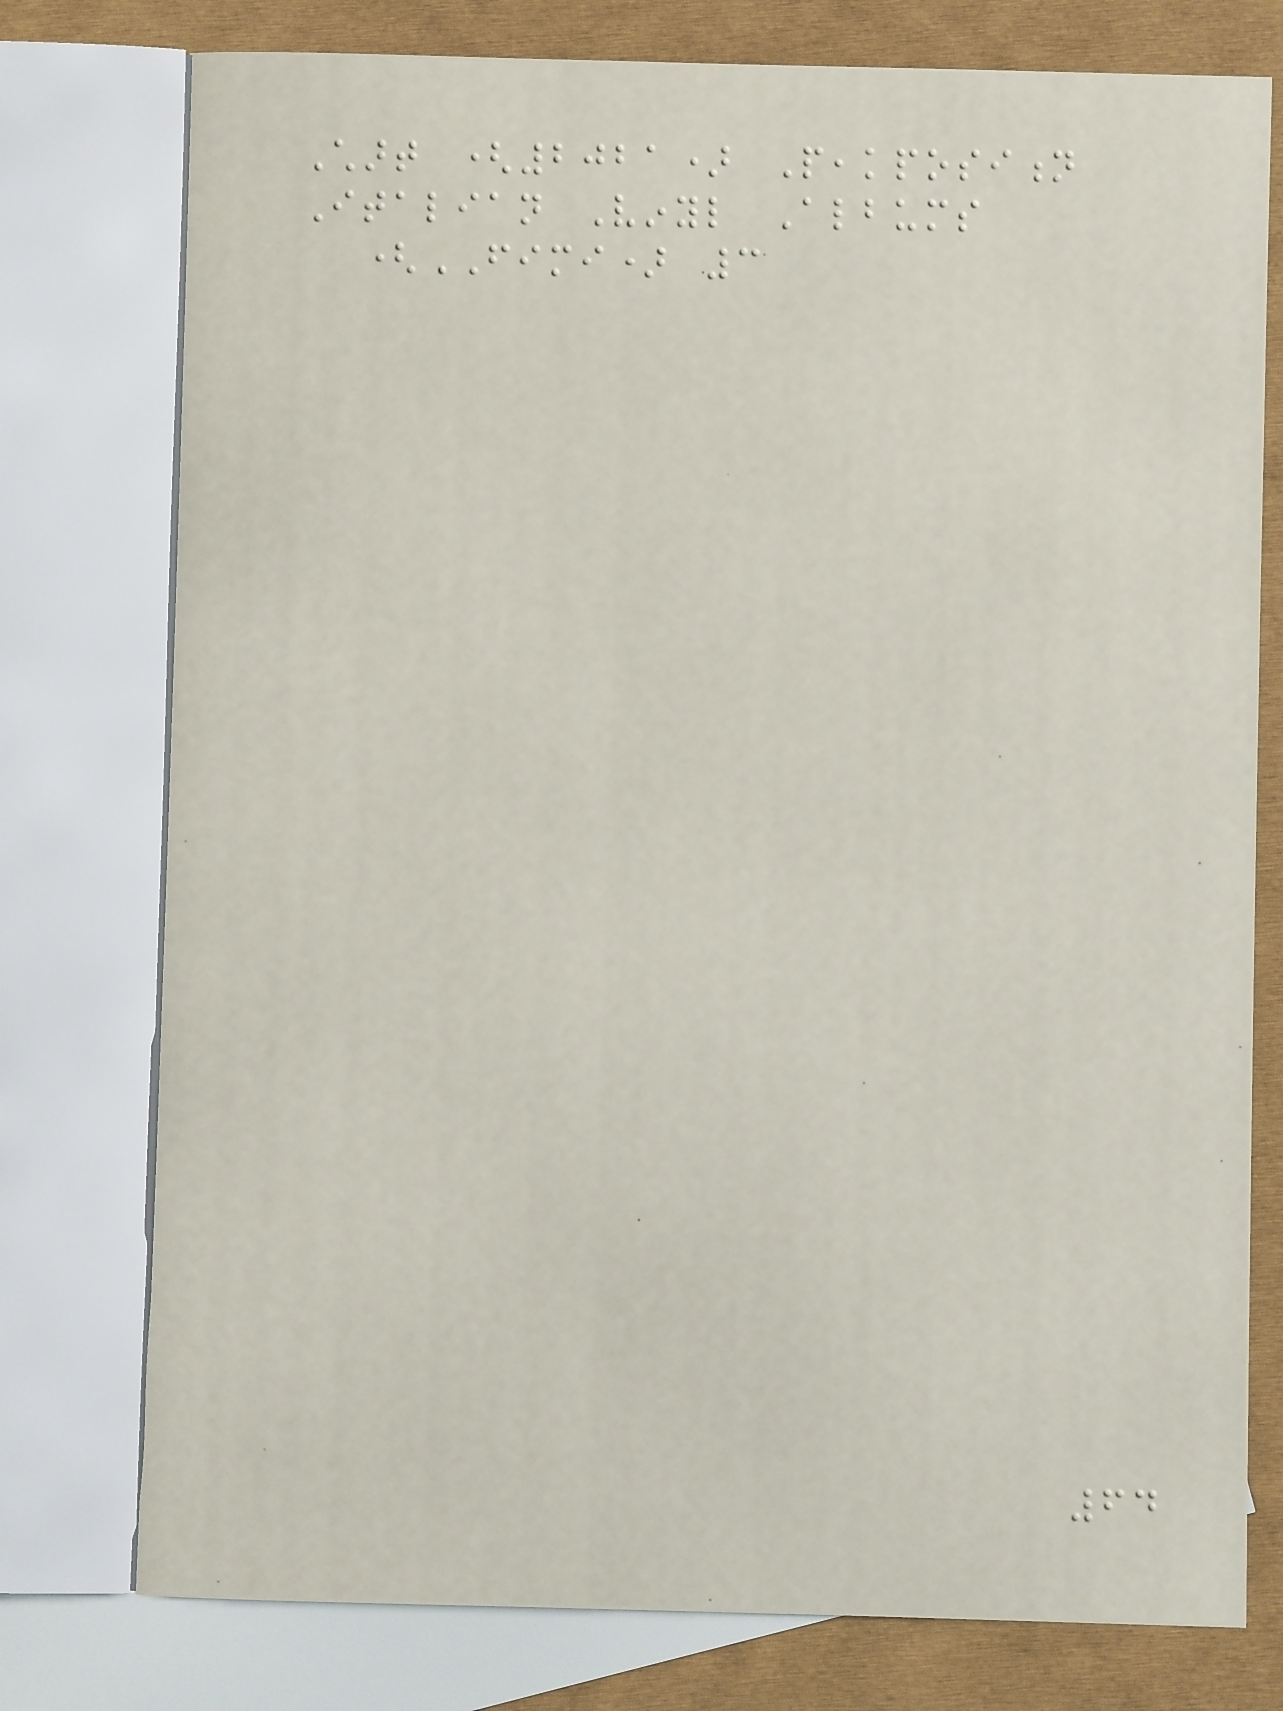Chart (2021) Peakposition
Italian Vinyl Albums
(FIMI) 3
64
